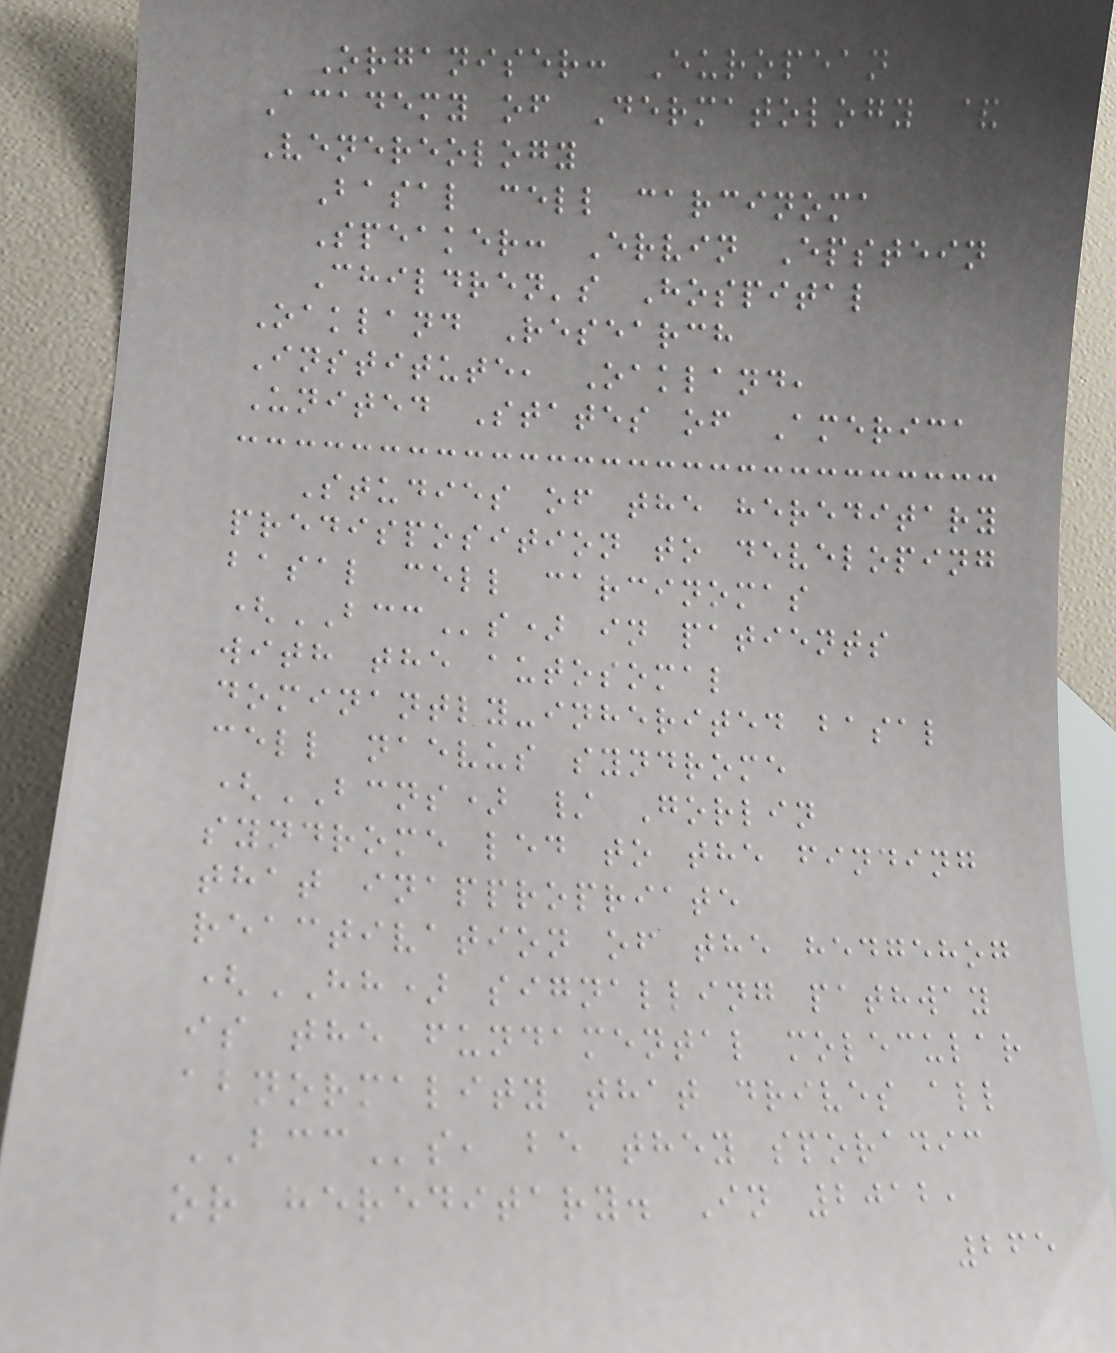Organiser: European
Academy of Dermatology &
Venereology
Basal cell carcinoma
Speaker: Ervin Epstein
Children's Hospital
Oakland Research
Institute, Oakland,
United States of America
Studies of the hereditary
predisposition to developing
basal cell carcinomas
(BCCs) in patients
with the autosomal
dominantly-inherited basal
cell naevus syndrome
(BCNS) / Gorlin
syndrome led to the finding
that inappropriate
reactivation of the hedgehog
(HH) signalling pathway
is the fundamental molecular
abnormality that drives all
BCCs, be they sporadic
or hereditary. In 2012,
265
